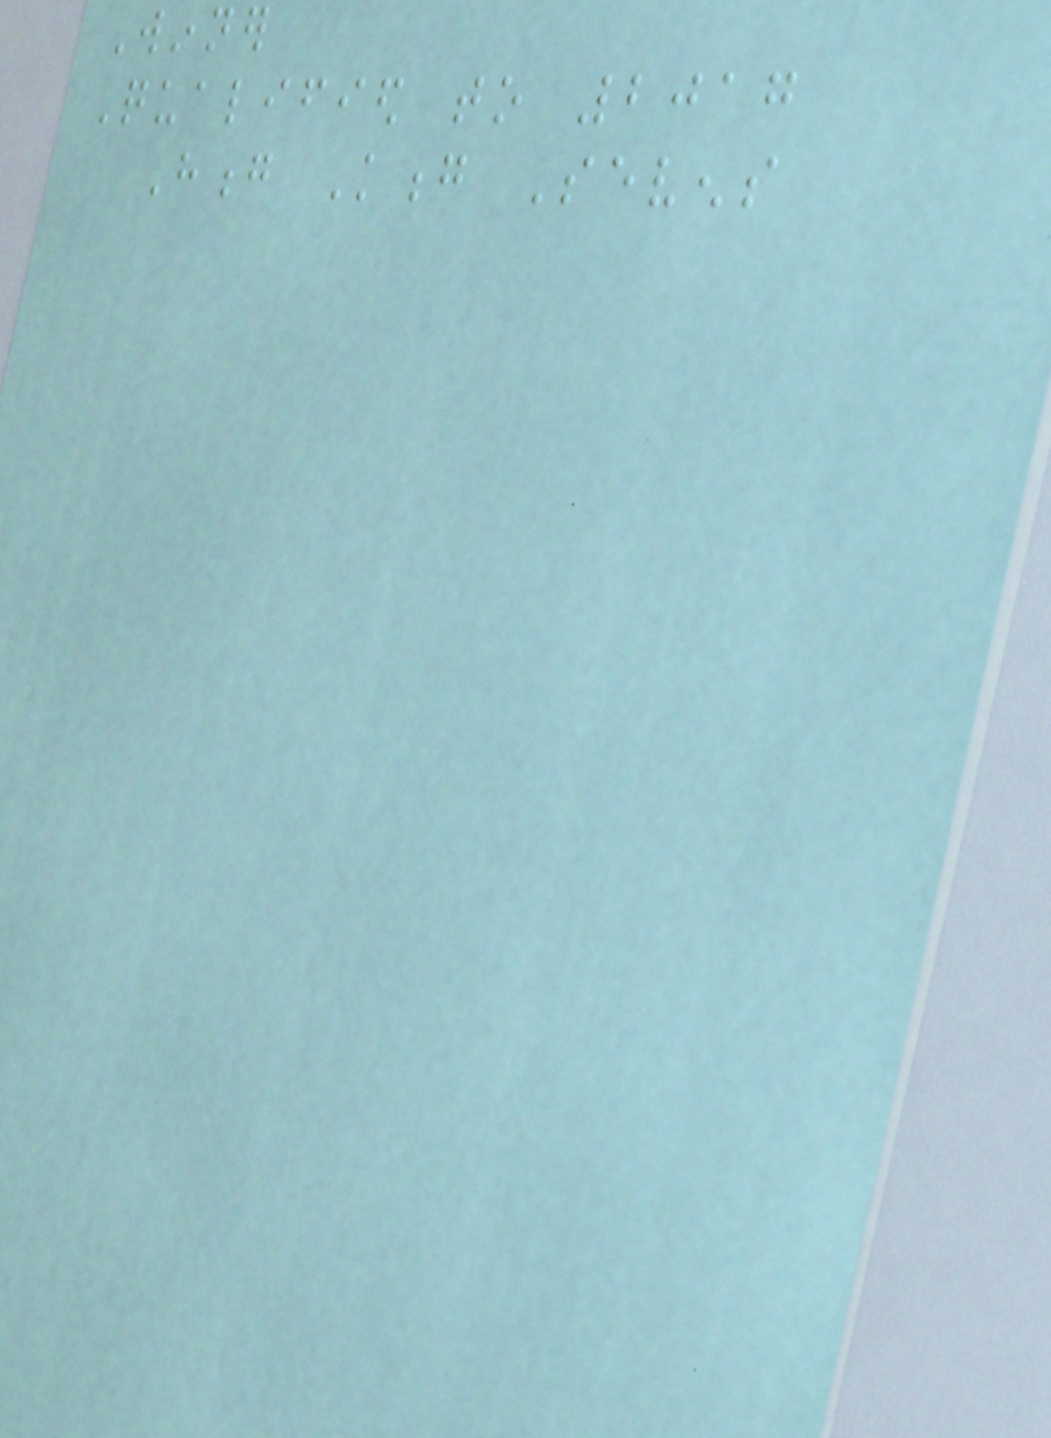Winner
Qualified to 2017
Hong Kong Sevens
